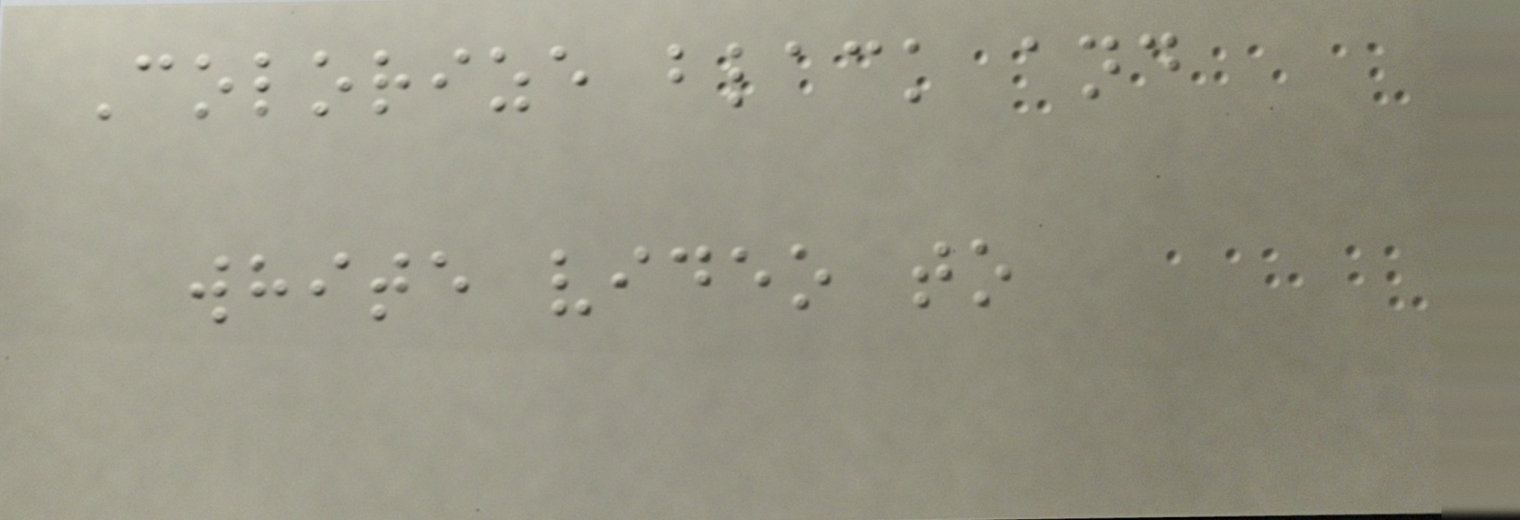Colorize black and
white video to
